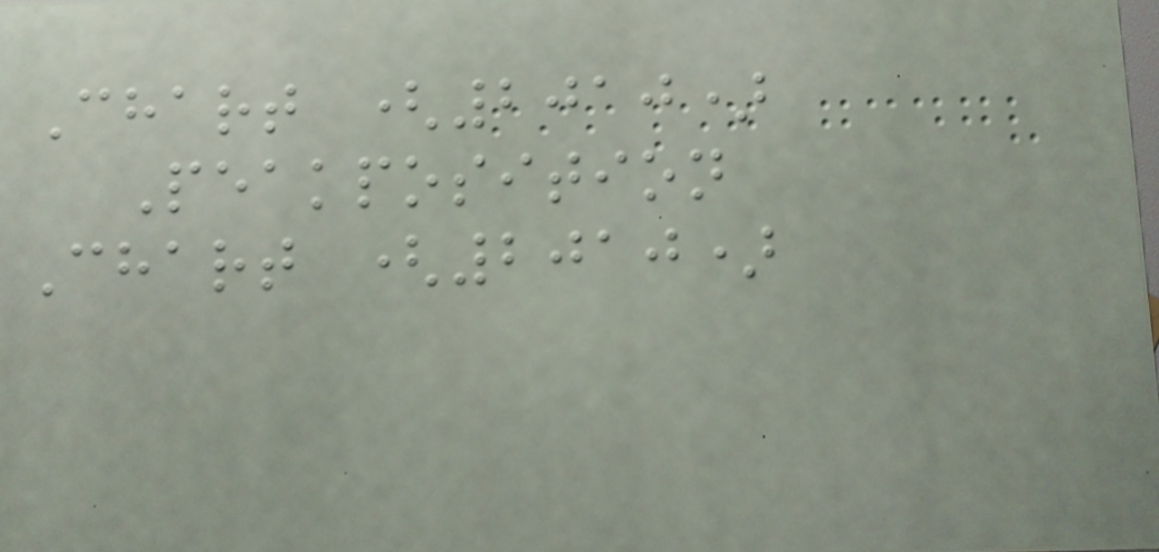Chart (2010)
Peakposition
Chart (2010)
